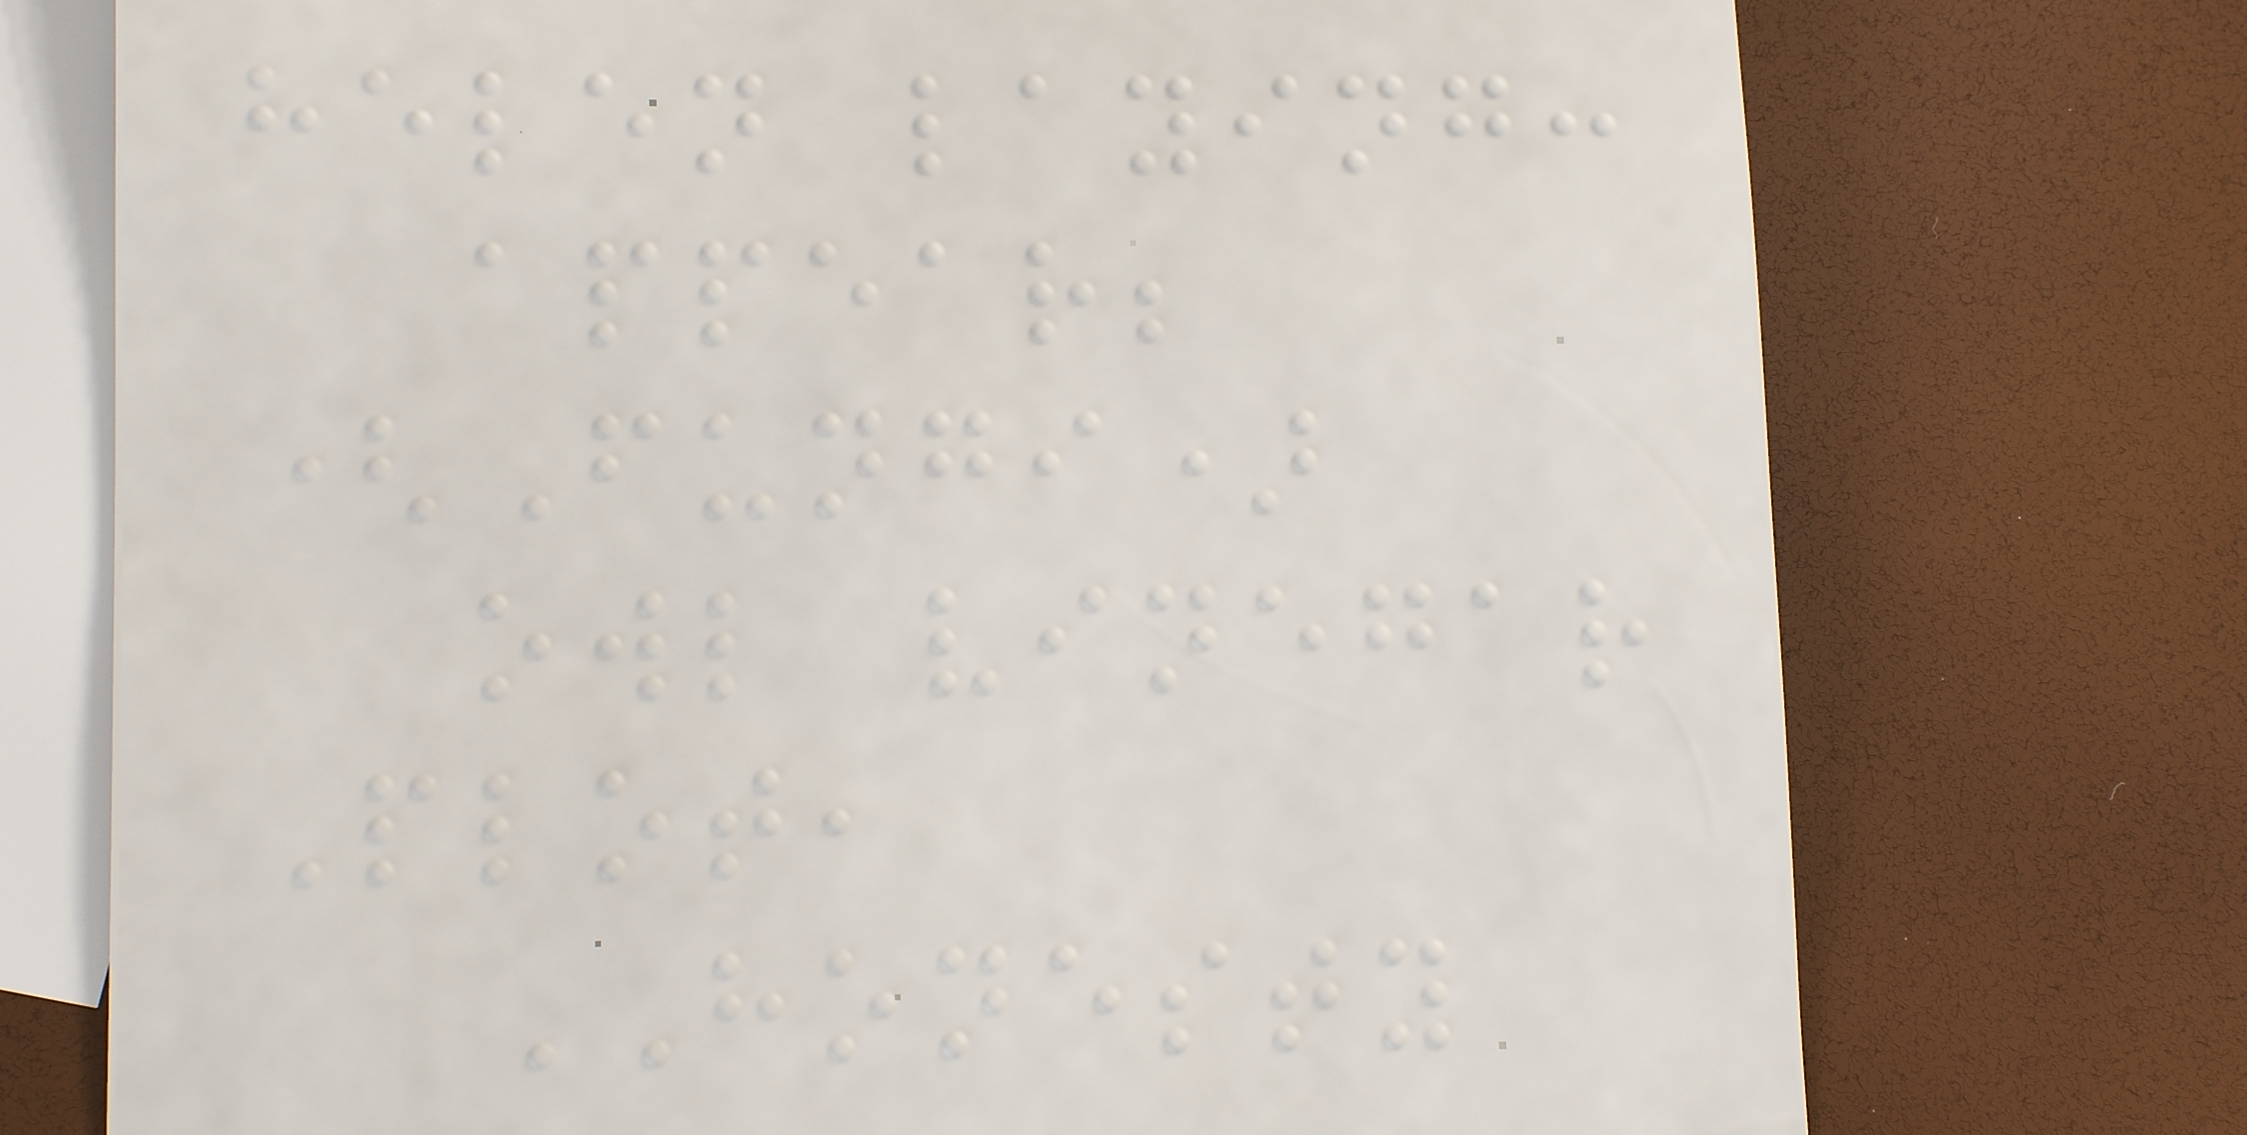helen laying:
appear;
(Fungi)
owl vinegar
Plot,
HONESTY
